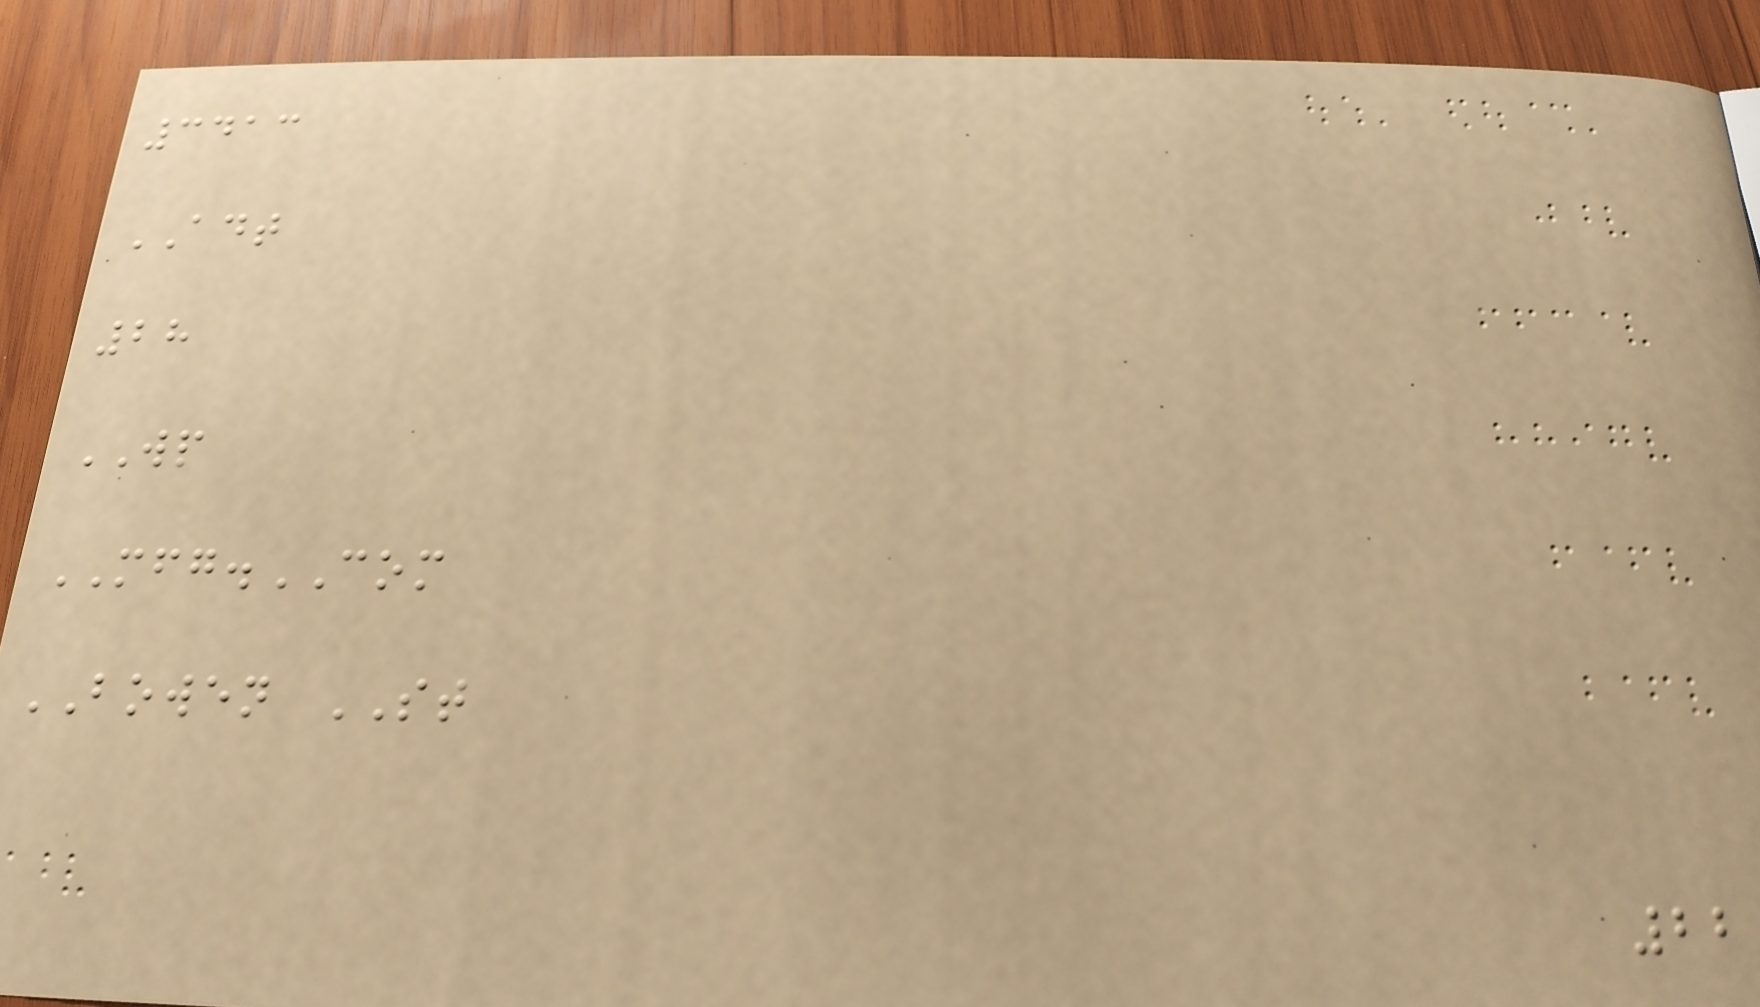3413
ADT
28
WP
MFG.COM
BOWEN ST
22
